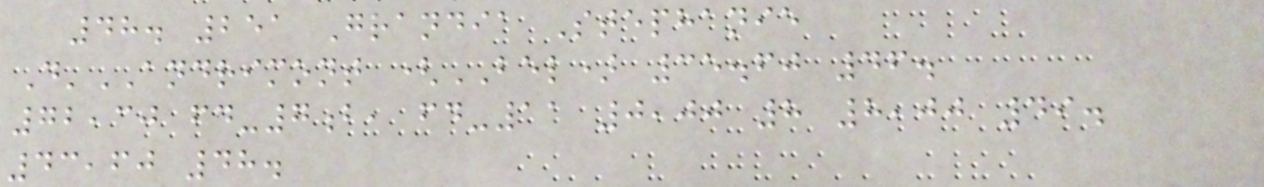48. 251 Grandia Stephanie
D'ANDRIMONT (BEL) 35.60 46.
72,30 fd-7b, fd-11 0,00 8 8,00 49.
43,60 48.
